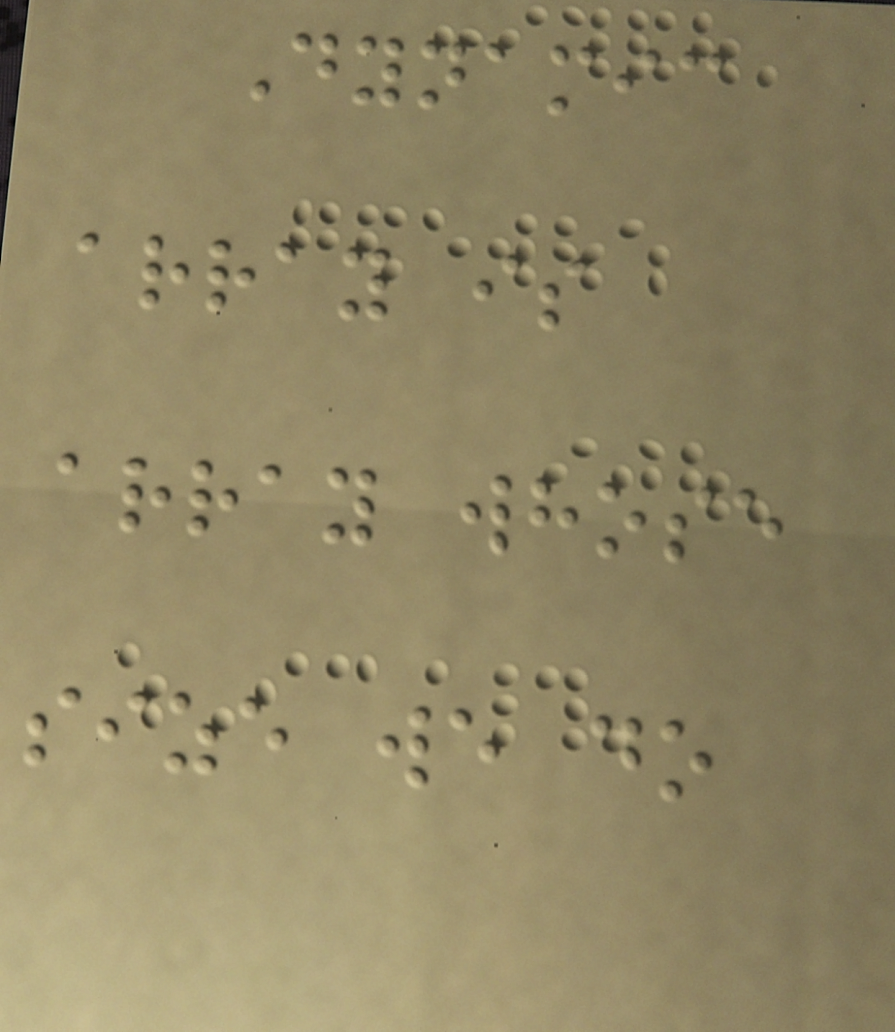Dynamic
array is
array whose
size we do
